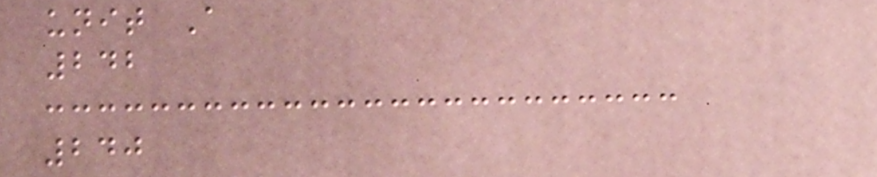unit A
242
240
